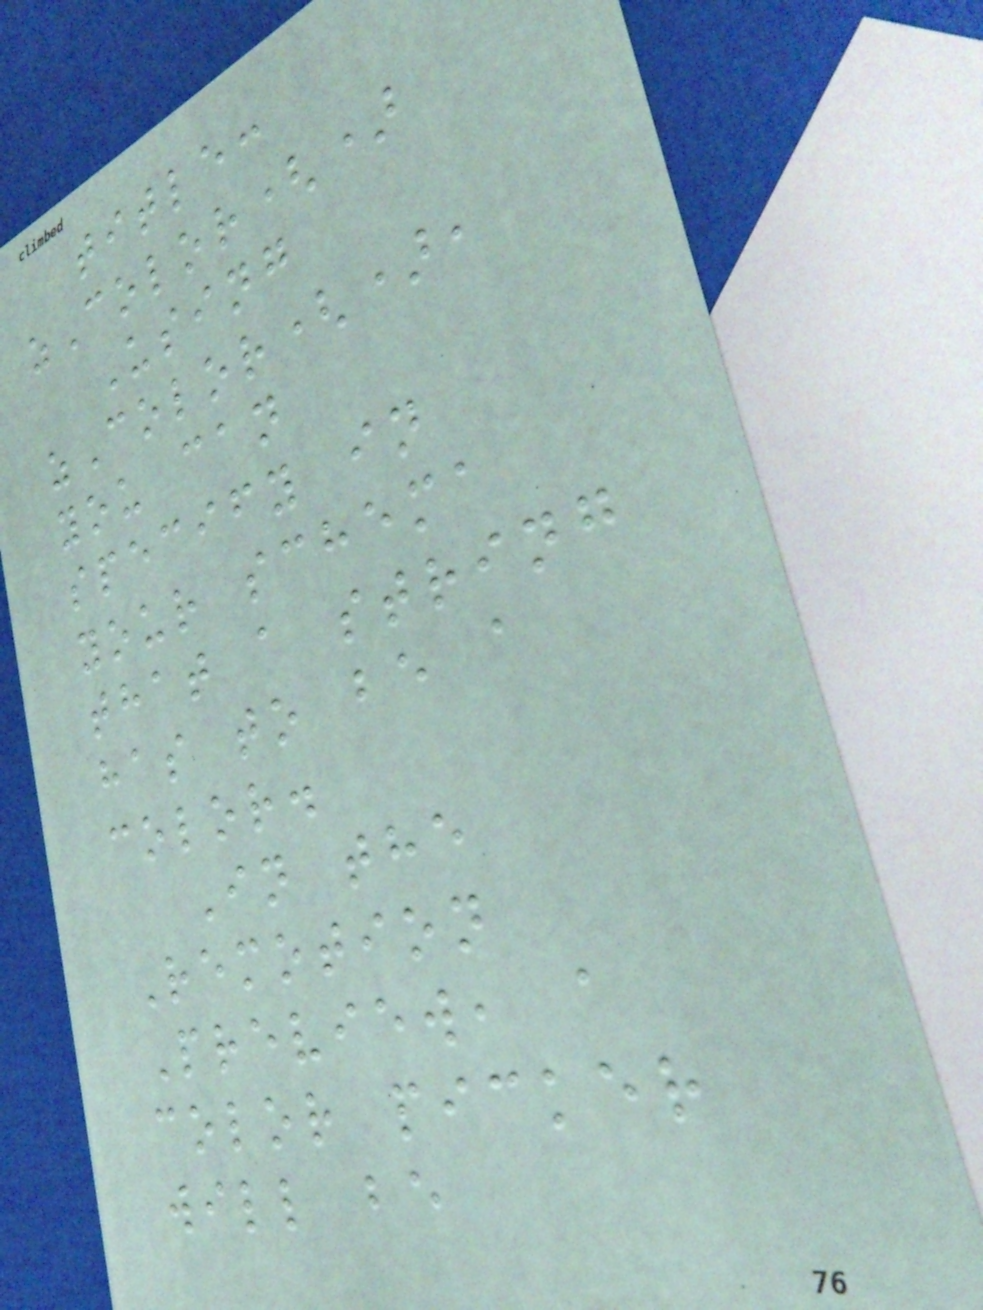title:
zColor()
Using
zColor(),
you can
specify in
your schema
that a string
has to be a
color.
In the
Remotion
Preview, a
color picker
will be
